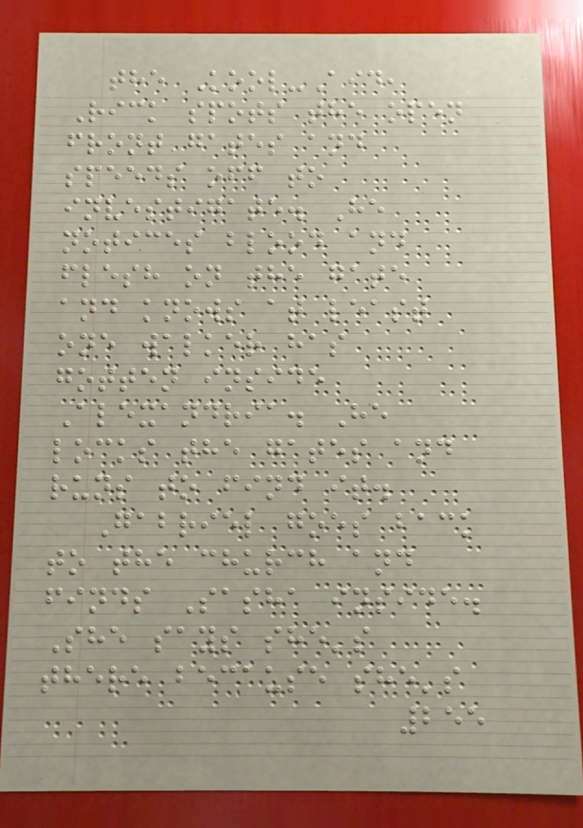the Kool-Aid,
Rick spots the open
front gates and
speeds off to
investigate. He
notices blood and
flesh on the gate
and knows at least
one walker has
gotten inside
Alexandria. He
locks the gates and
runs to find it.
Gabriel goes back
to the church and
finds Sasha inside.
She says she's
there because she's
255
